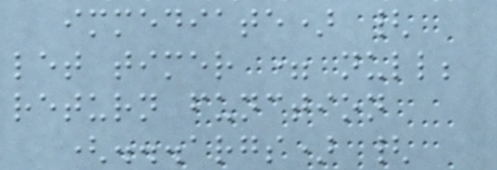immediate) {
let timer = null;
return function
(...args) {
